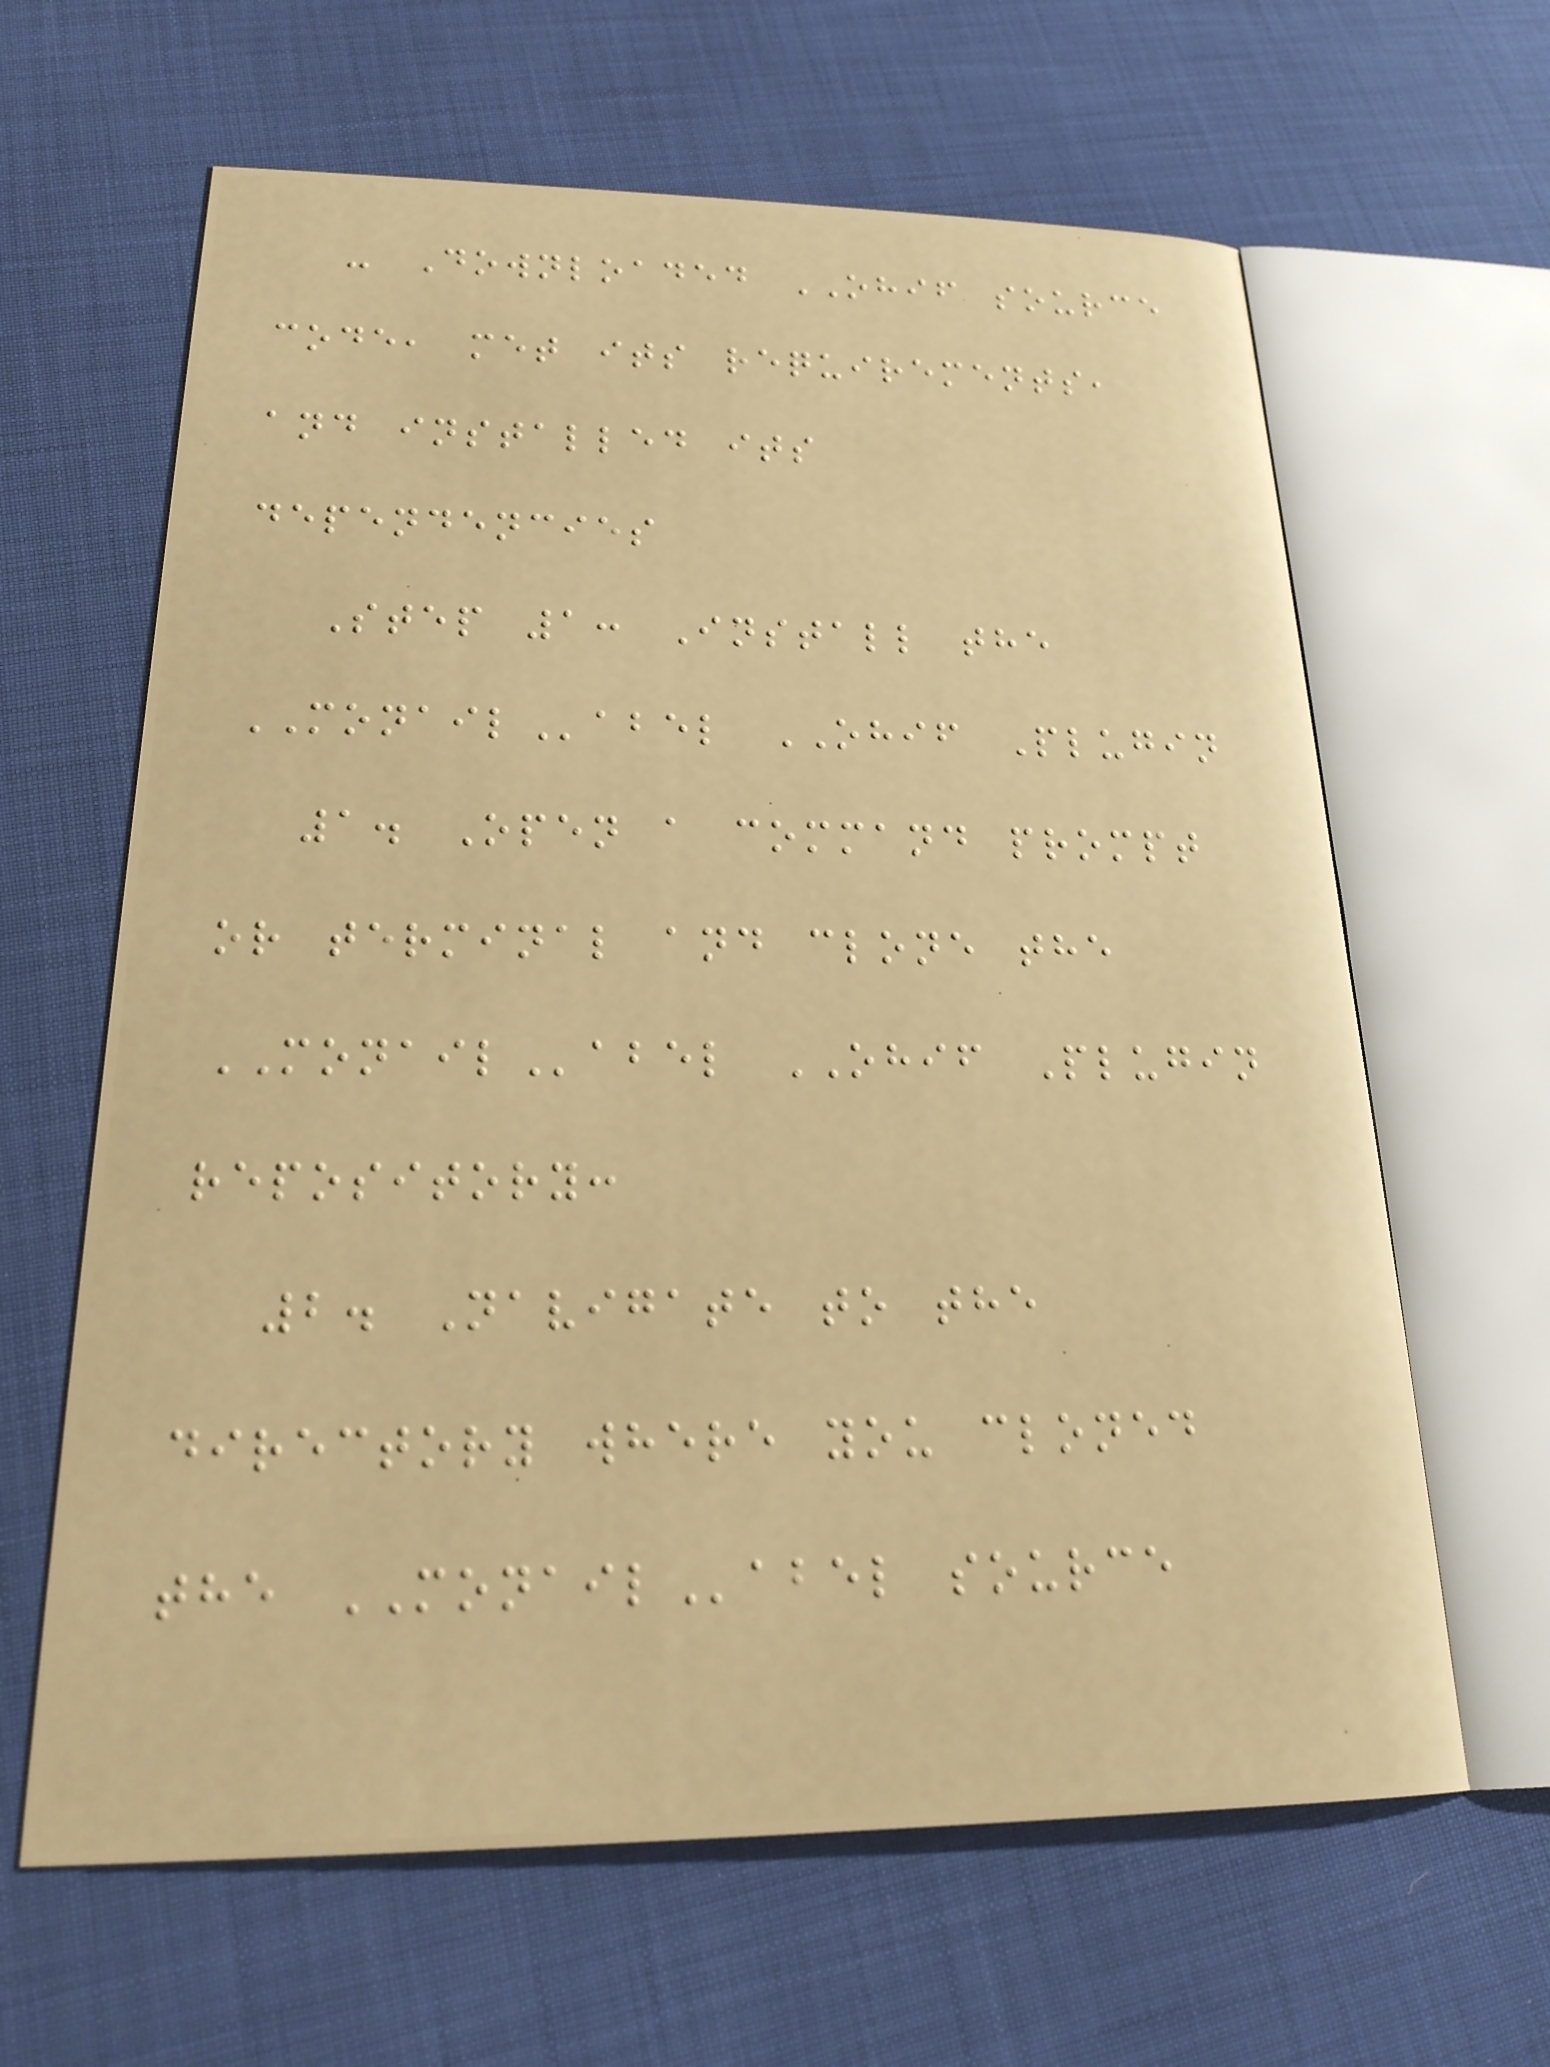- Downloaded OHIF source
code, met its requirements,
and installed its
dependencies
Step 1: Install the
MONAILabel OHIF Plugin
1. Open a command prompt
or terminal and clone the
MONAILabel OHIF Plugin
repository:
2. Navigate to the
directory where you cloned
the MONAILabel source
